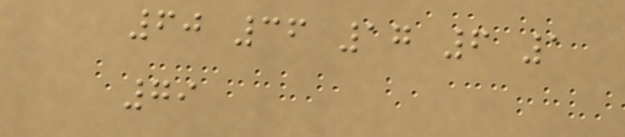60 36 17 6 1
79
